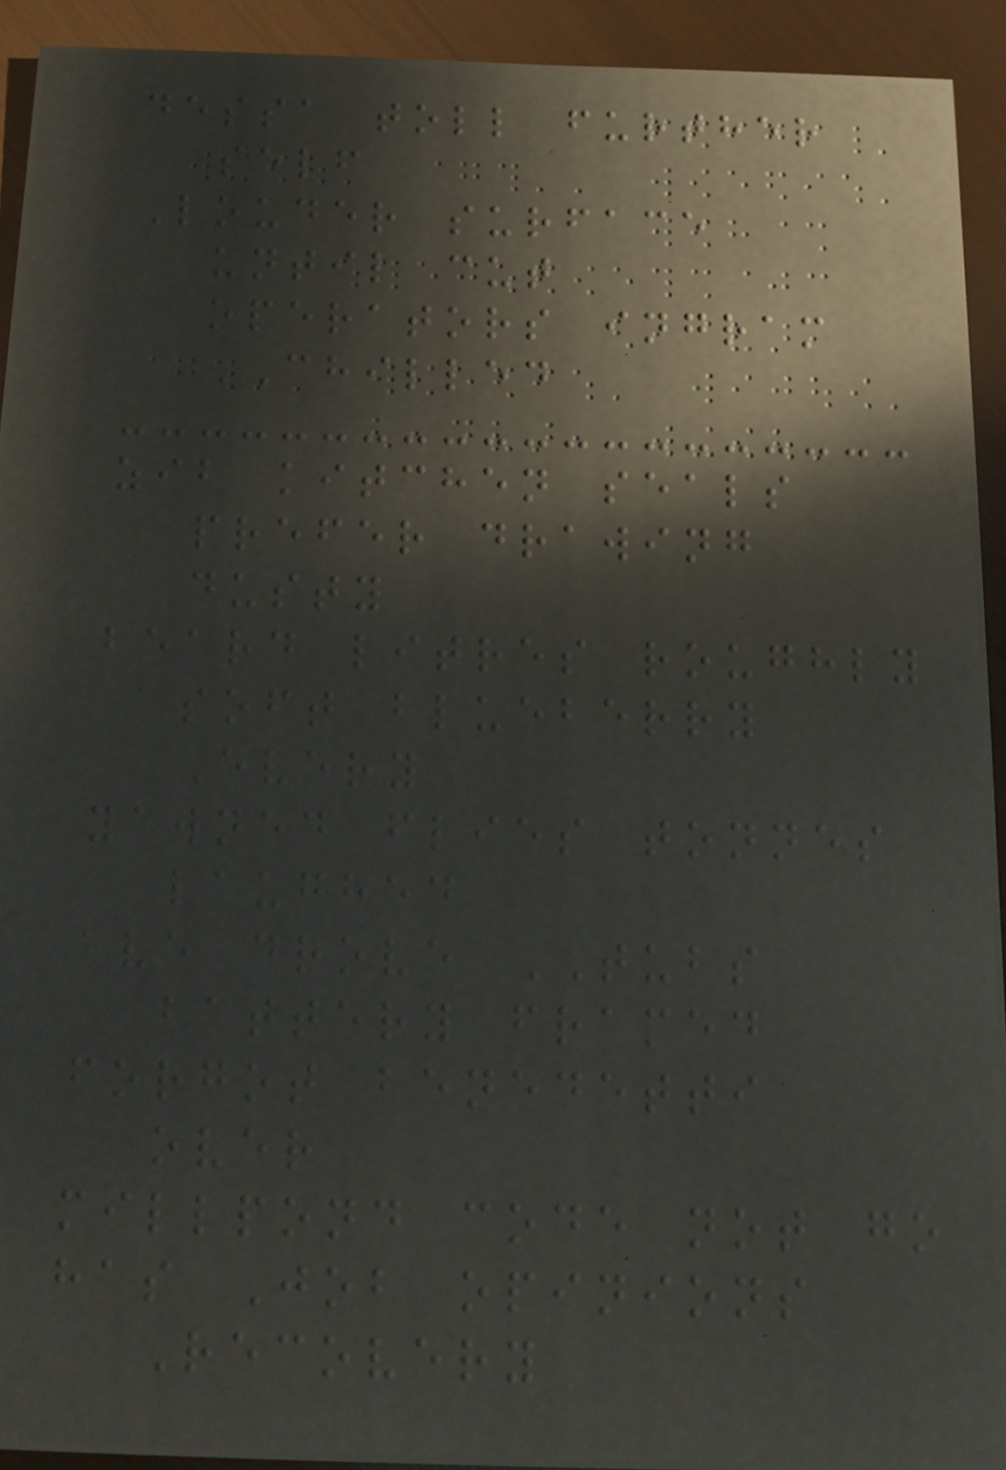dessa toll further
self
Louder surface
until cut
operators ingram
CHILLED
zib kitchen seals
prefer drawing
dusty
beard litres roughly
soft blueberry
Every
yawned flies tonnes
laughed
ave drove TUBS
battery framed
forgot benedetti
over
millpond code not go
has Job opinions
Recovery
